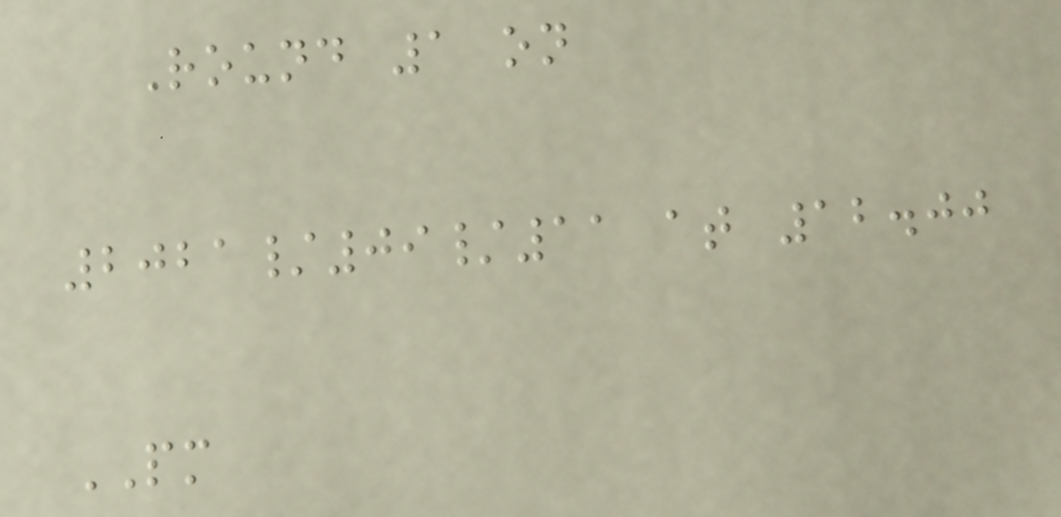Round 1 on
2021/09/11 at 12.00
PM
